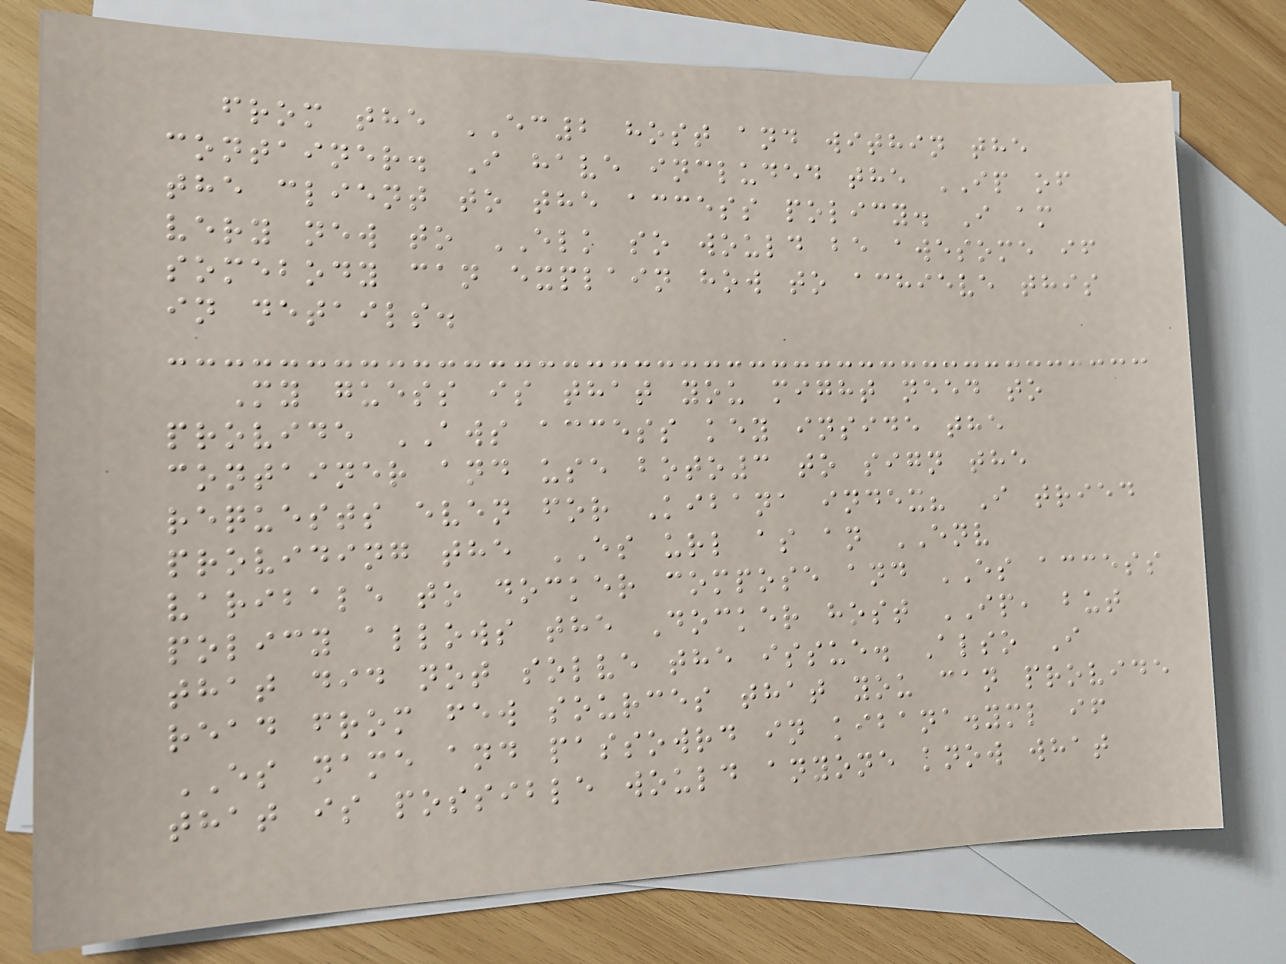from the EC2 host and within the
container. I have included the IP of
the client to the access policy. I am
very new to ELK so would be awesome if
somebody can explain how to achieve this
in details.
My guess is that you might need to
provide AWS access key inside the
container and use boto3 to sign the
requests even for Kibana index? I tried
providing the ES url as an ENV
varibale to docker compose and ES access
policy allows the Docker host IP, but
that did not solve the issue. Also I
read from few sources that you can provide
ES name and passowrd in kibana.yml if
that is possible would anyone know what
